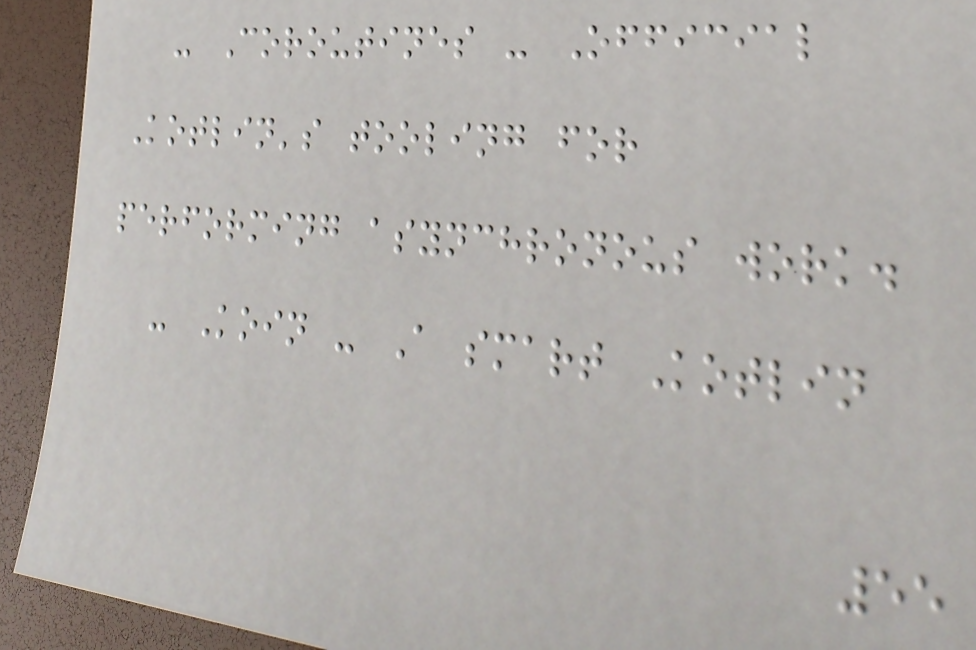- Coroutines - Official
Kotlin's tooling for
performing asynchronous work.
- Koin - A smart Kotlin
55
